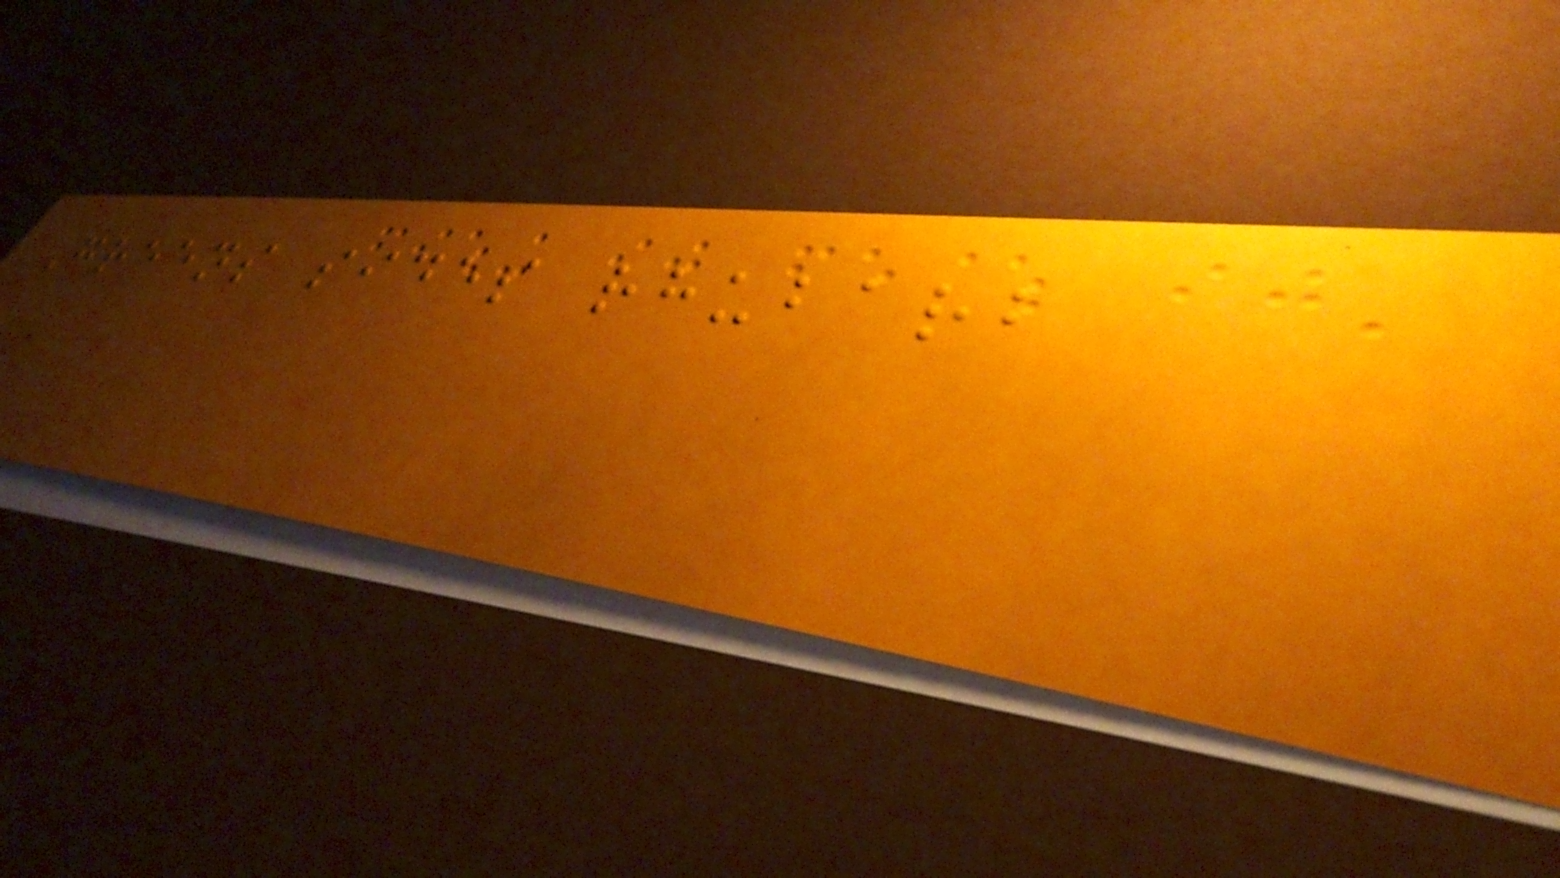Greens sides rhubarb
